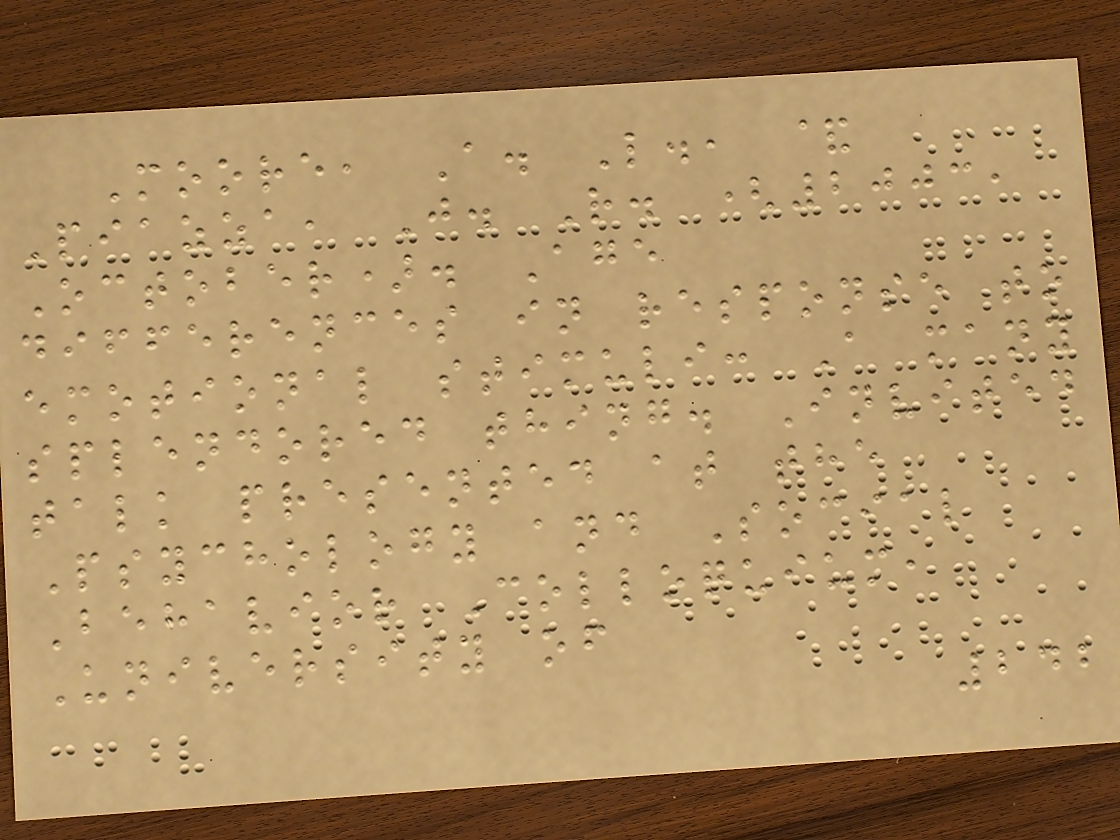Moore, A. L., &
Piazza, J. R. (2003,
October). Age
differences in response to
emotional stimuli: A many
splendored thing. Invited
talk presented at the
Psychology and Social
Behavior Colloquium,
University of
242
